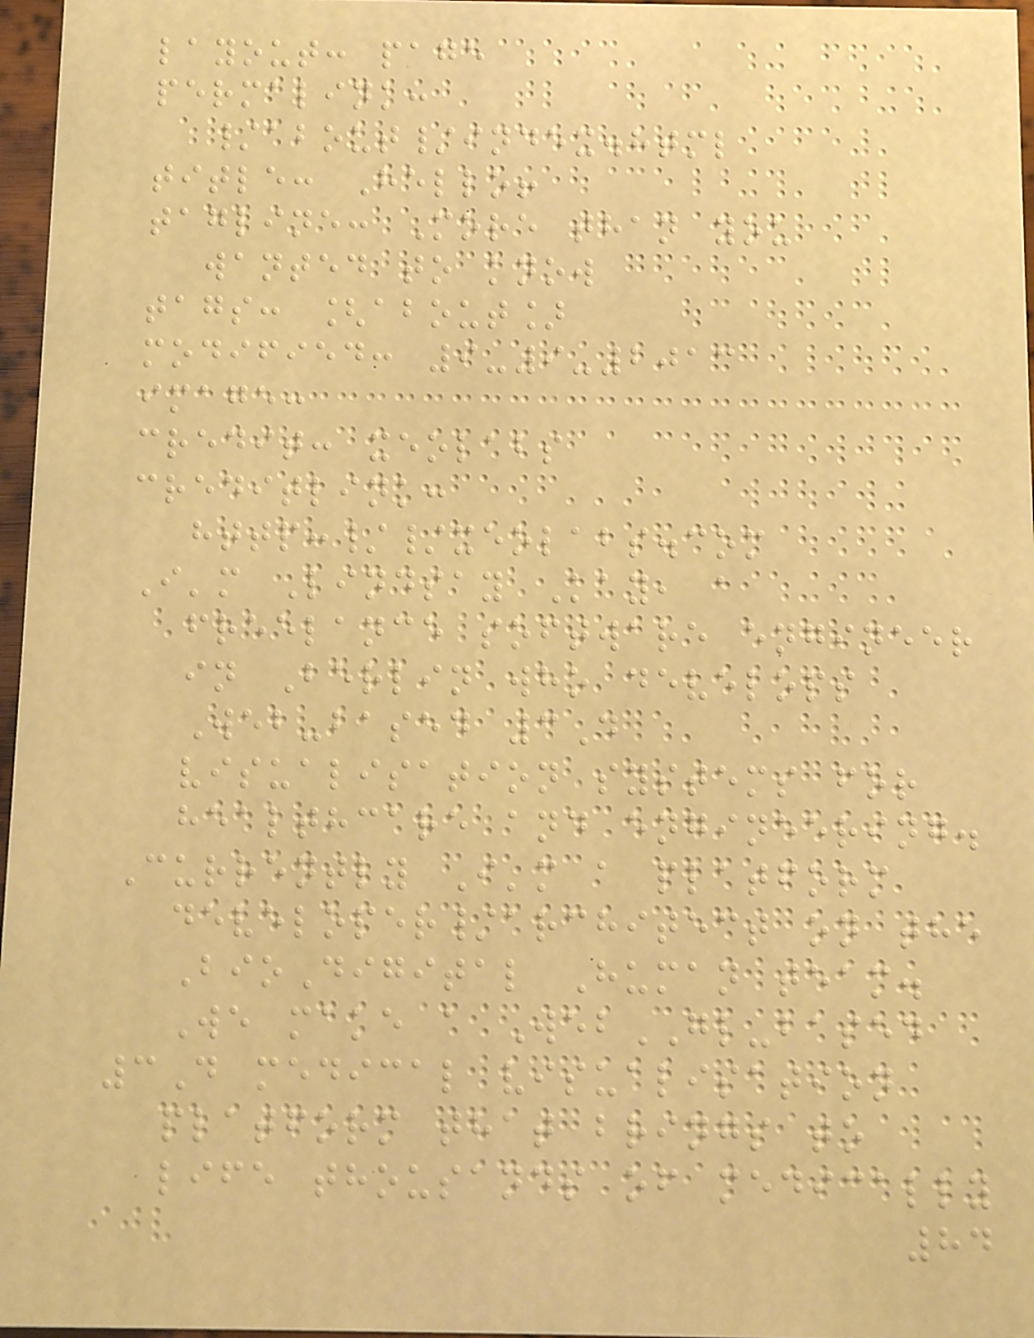layout: page
permalink:
/about/index.html
title: Hello!
tagline: More than you
wanted to know
tags: [about]
modified: 9-9-2013
image:
credit: xeolabs
creditlink:
http://xeolabs.com
I'm Lindsay Kay, a
freelance software engineer
in Berlin who develops
Web-based 3D
visualisation systems for
healthcare and engineering.
Currently I'm a platform
developer/architect on the
BioDigital Human team.
We make a WebGL-based
3D medical visualisation
platform that brings to
life thousands of medically
84
